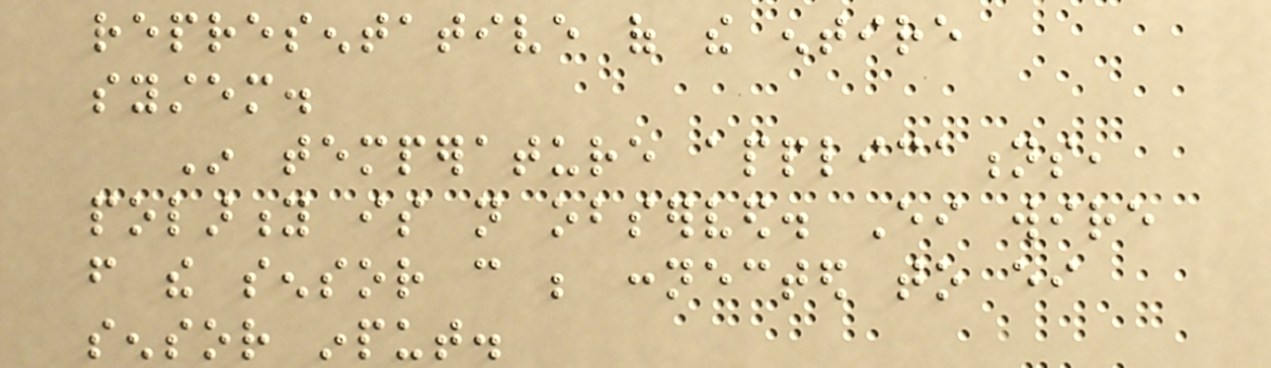representative of the entire
system.
In temperature applications,
polarity is not observed. Either wire
from the sensor can be connected to either
sensor input.
